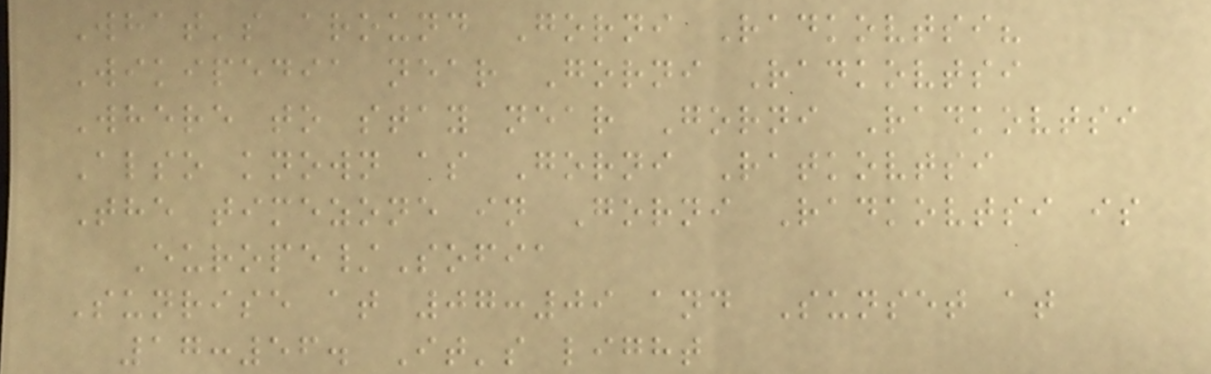What's around Gorni Radkovtsi?
Wikipedia near Gorni Radkovtsi
Where to stay near Gorni Radkovtsi
Also known as Gorni Ratkovtsi
The timezone in Gorni Radkovtsi is
Europe/Sofia
Sunrise at 07:09 and Sunset at
17:56. It's light
